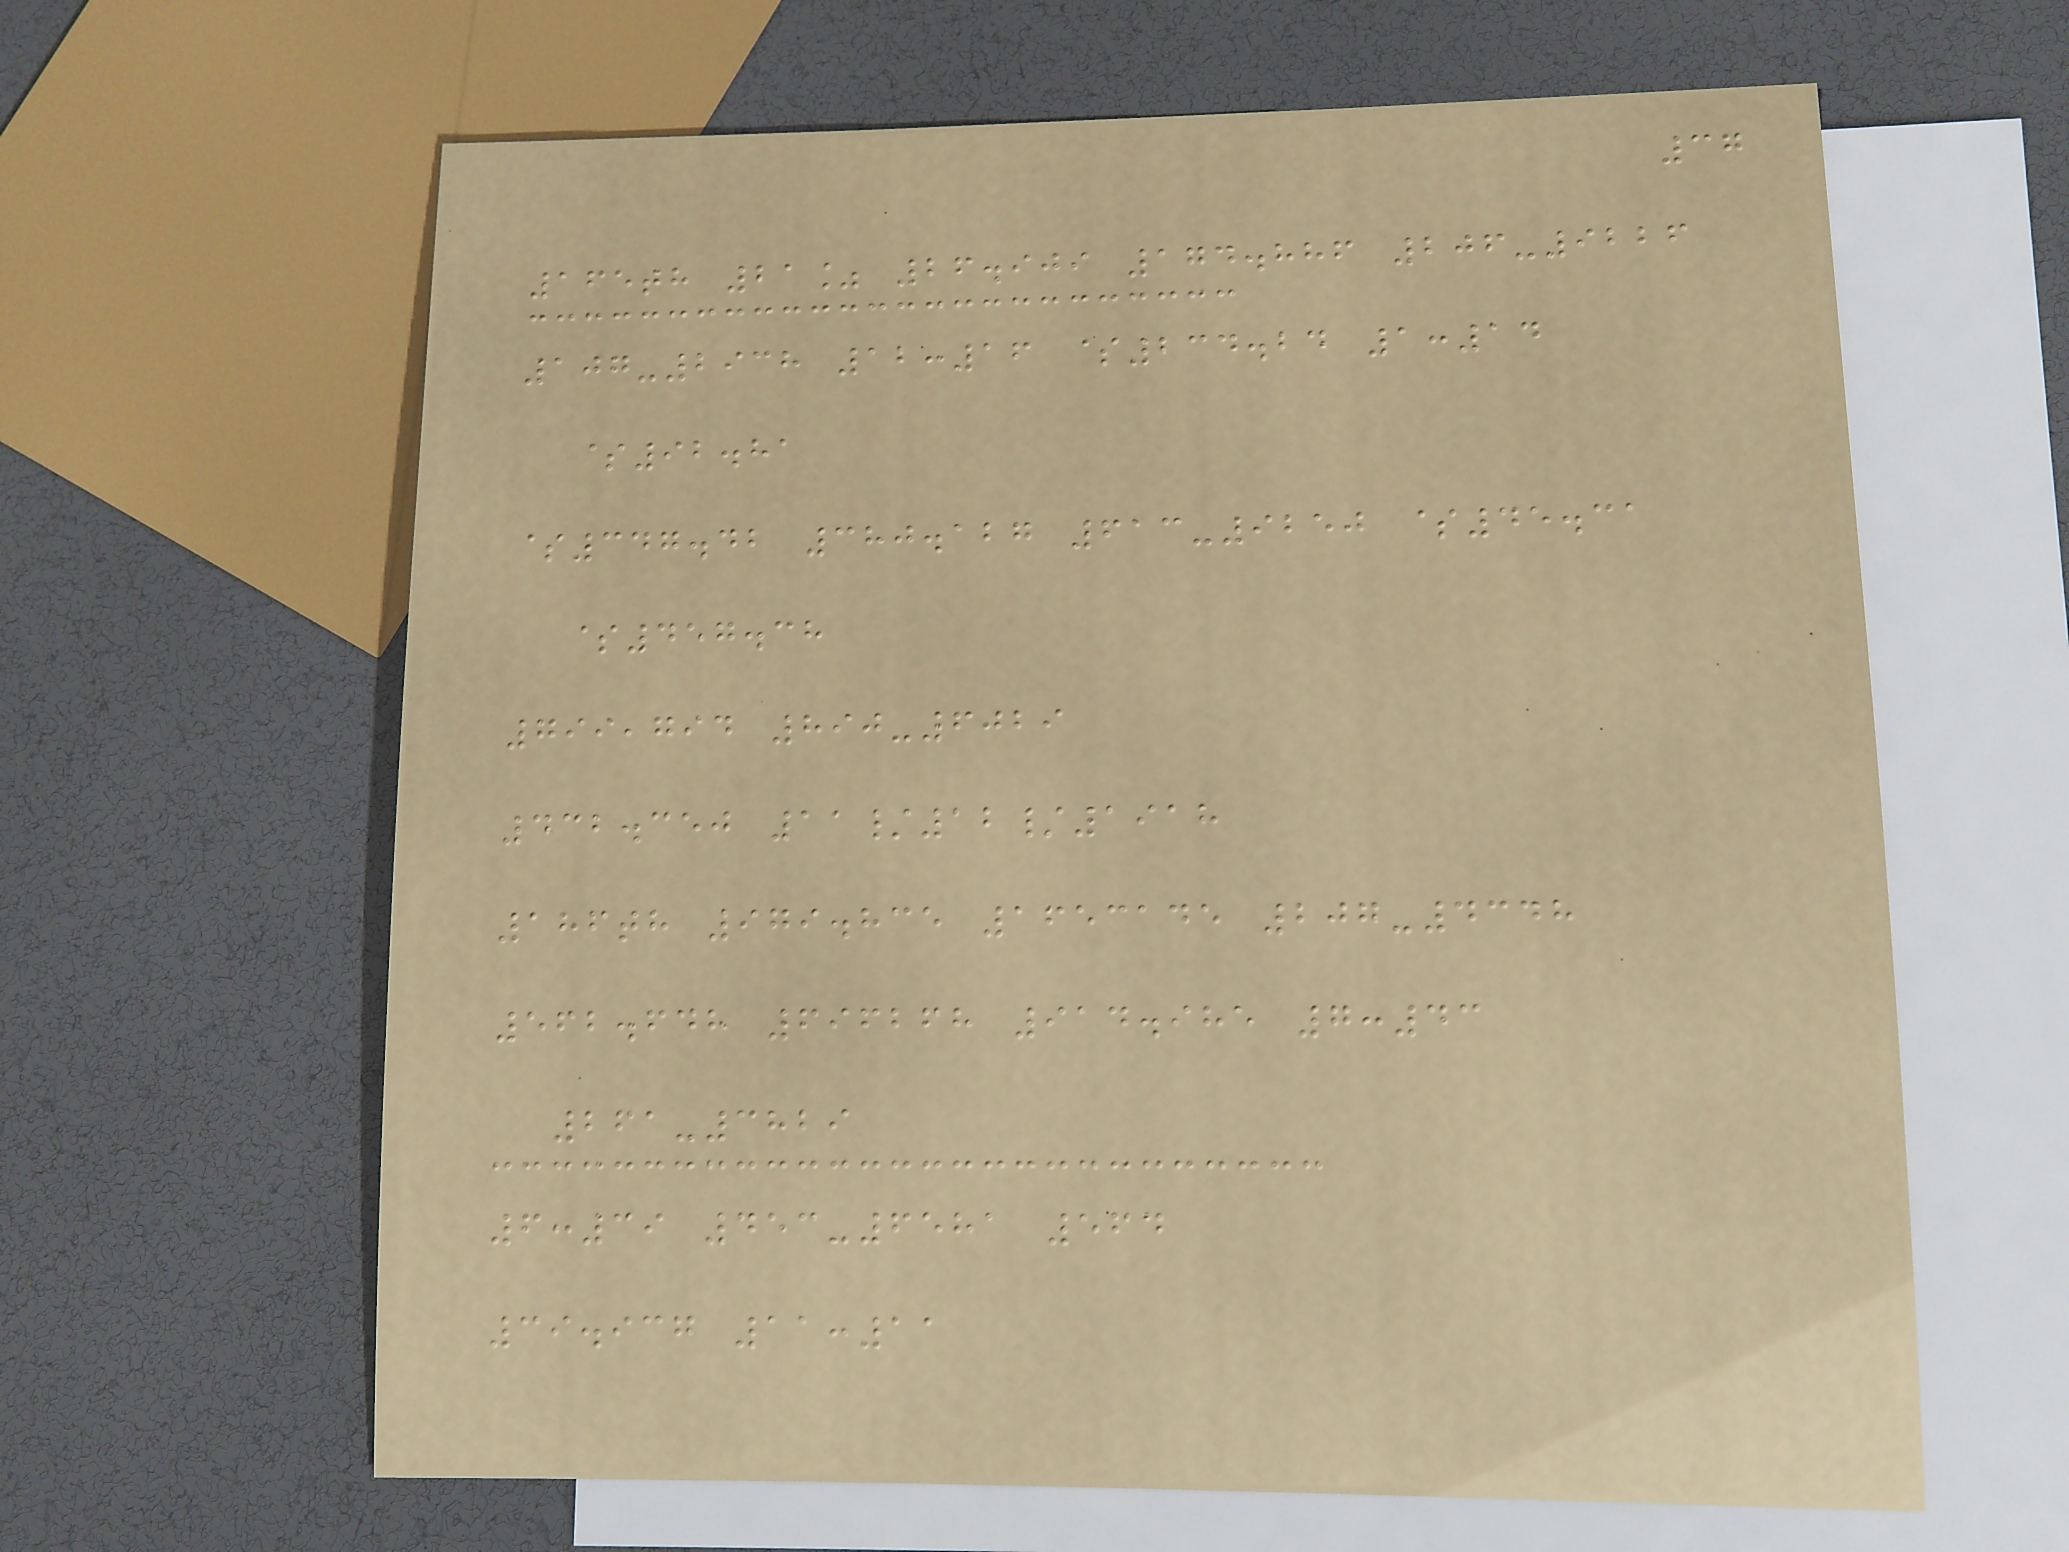37
165th 21% 26.909 174.886 206-9226
107-2938 12:16 $234.24 1:14
$92.81
$347.42 380.127 613-9250 $45.31
$457.38
799,794 890-6029
432.350 11/12/1918
186th 979.835 1653145 207-4348
562.648 696268 914.985 7:43
261-3829
6:39 453-6581 564
39.937 11:11
